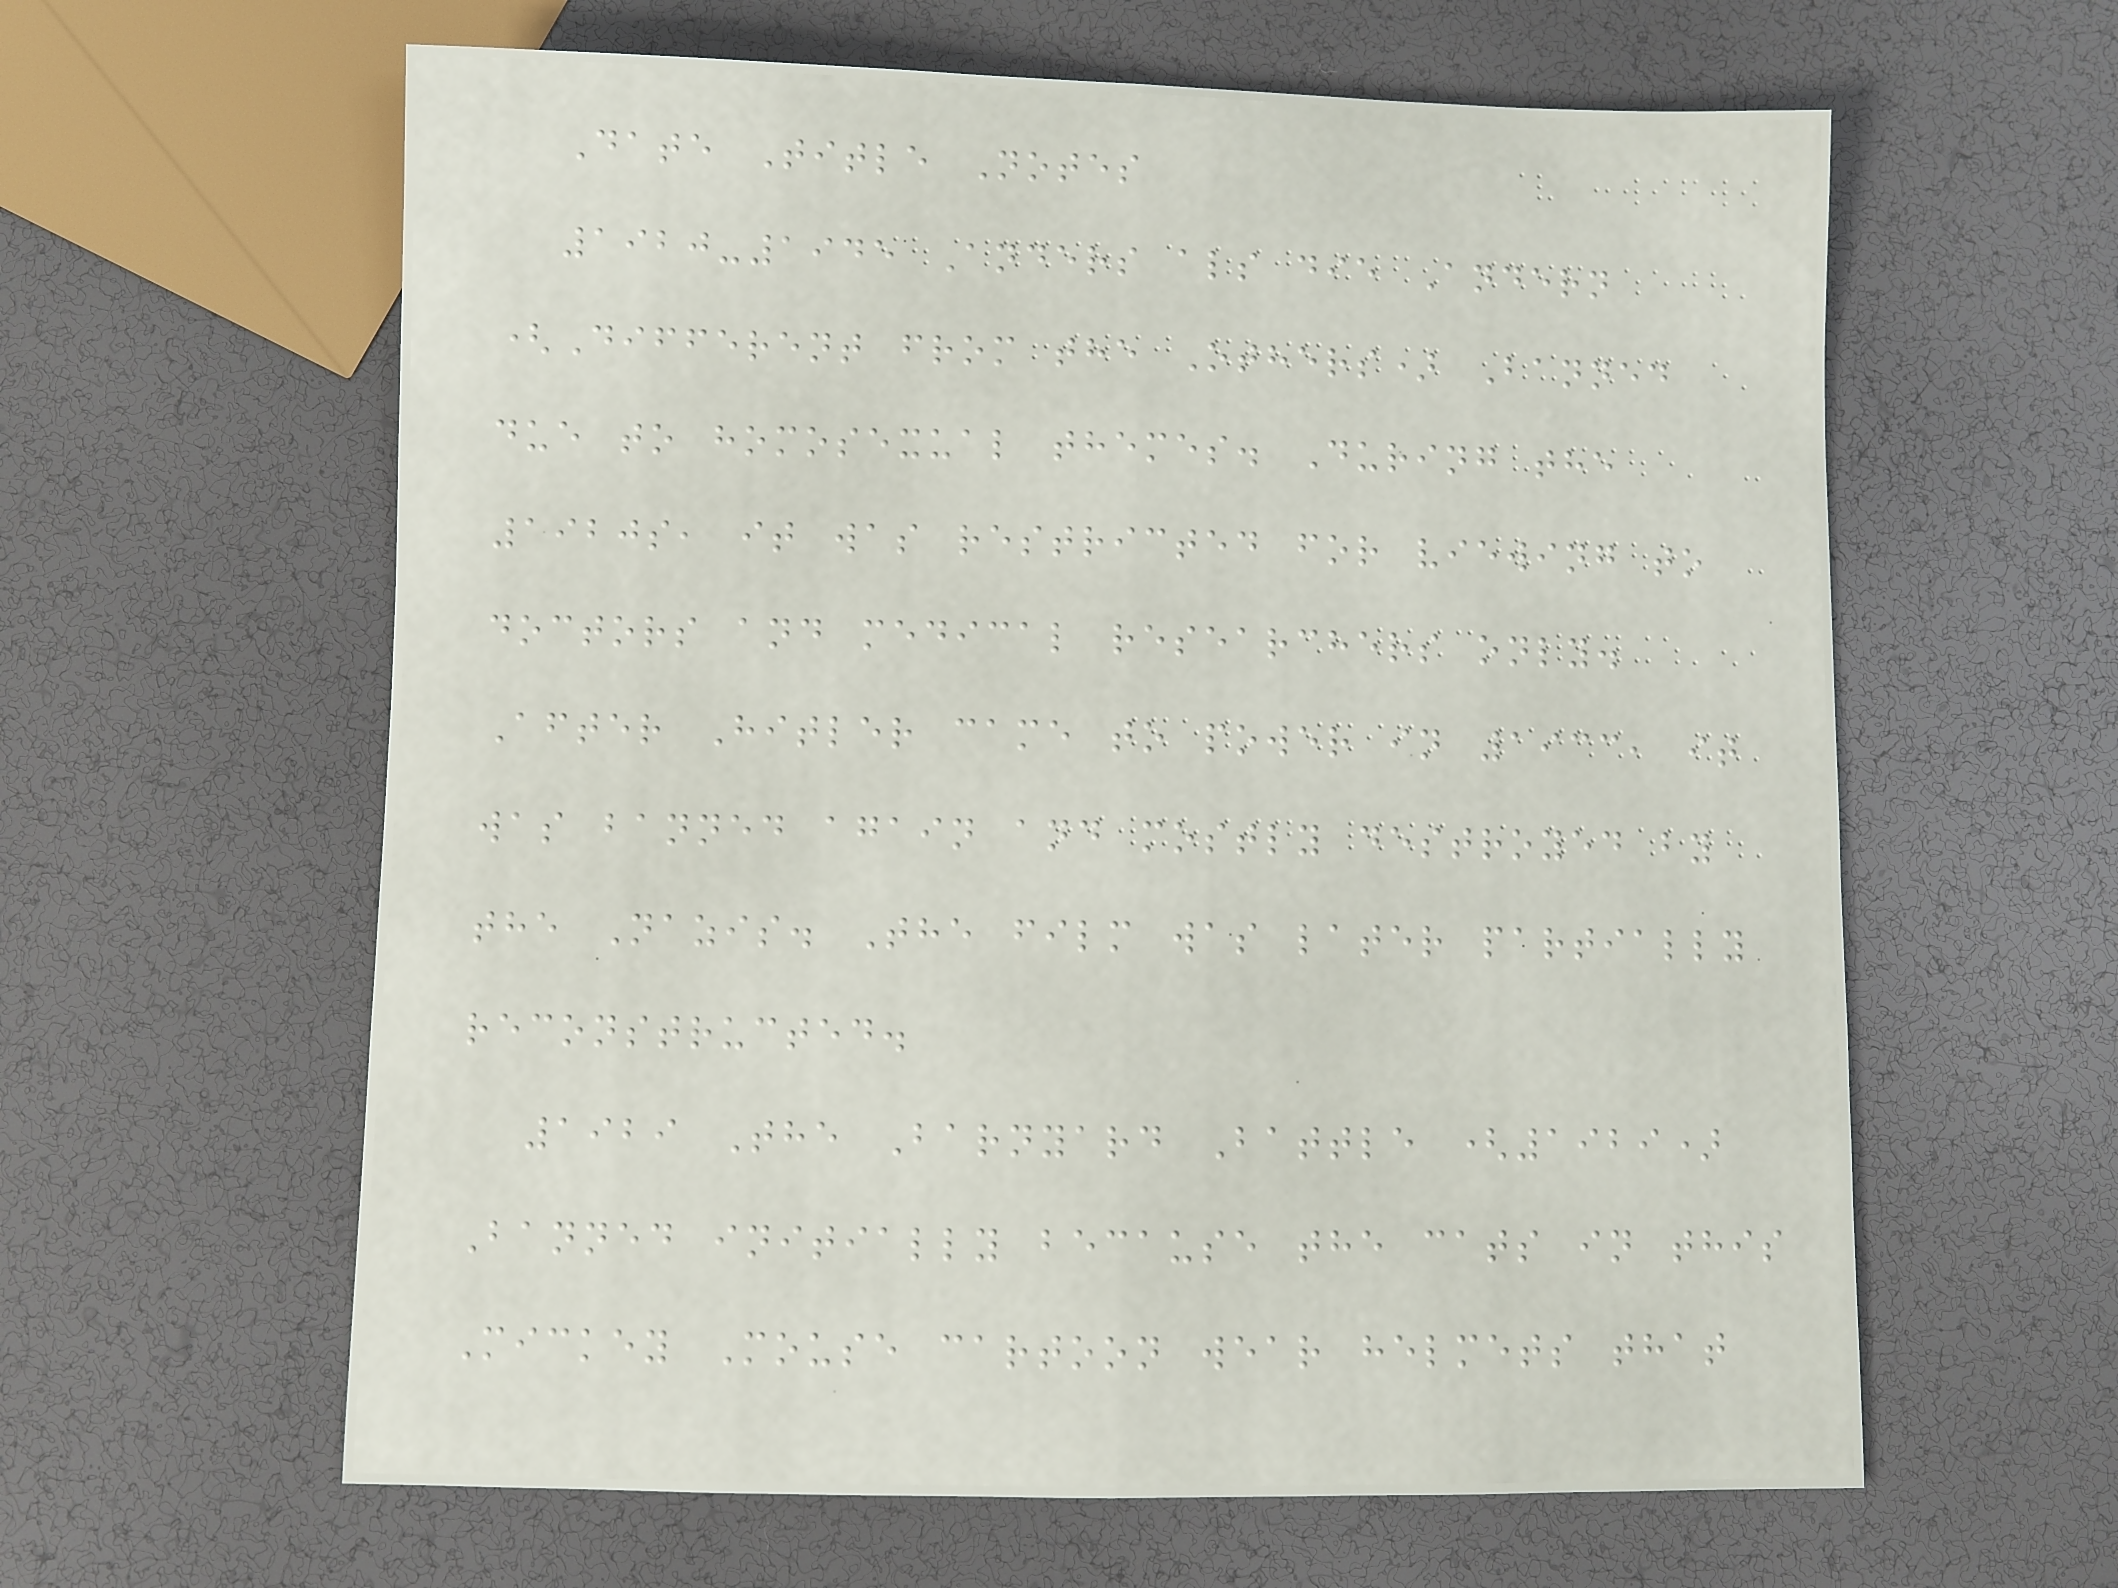Date Title Notes
1920-1945 Anders als die Andern
(Different from the Others) Banned
due to homosexual themes. During the
1920s, it was restricted for viewing to
doctors and medical researchers only.
After Hitler came to power in 1933, it
was banned again and mostly destroyed by
the Nazis. The film was later partially
reconstructed.
1929 The Barnyard Battle (1929)
Banned initially because the cats in this
Mickey Mouse cartoon wear helmets that
